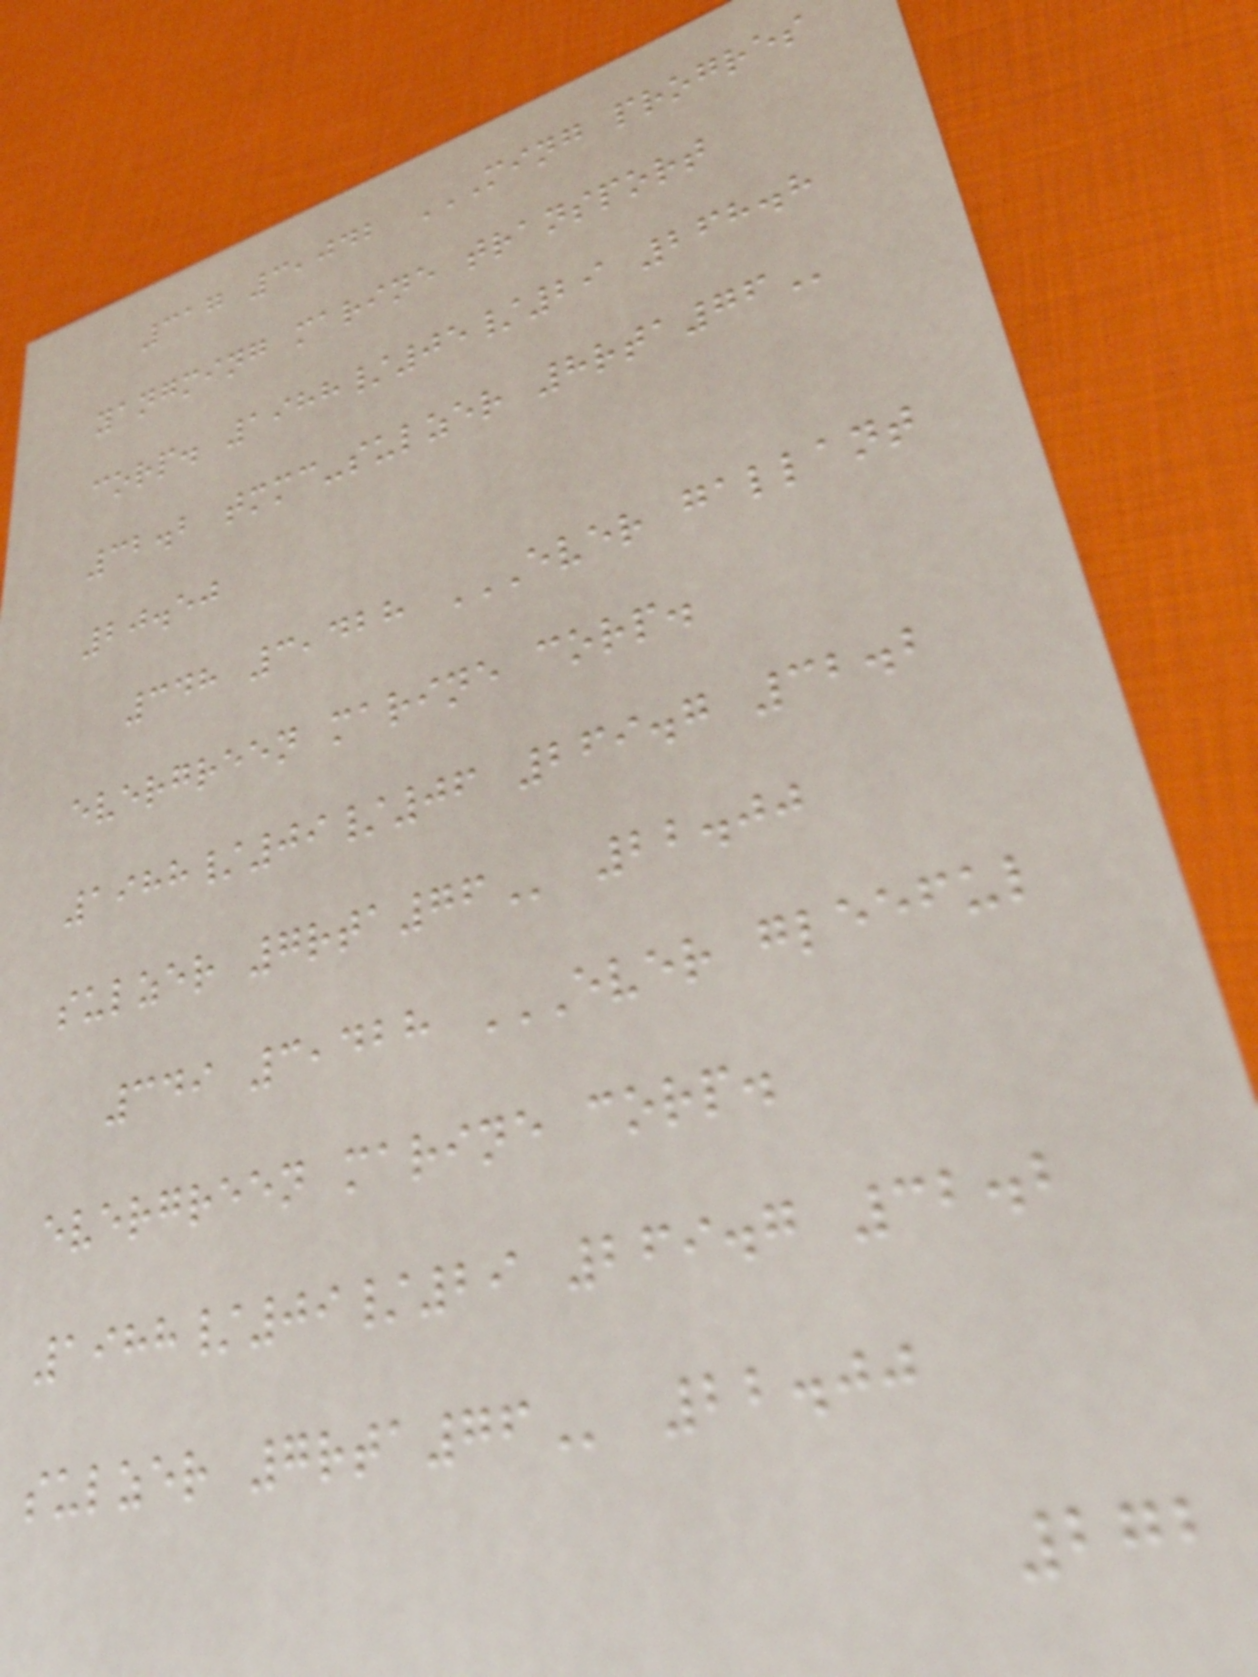317 3,042 MING PROGRES
yangming marine transport
corp. 1988/05/29 268.8
32.2 tmmc-sulzer
20.50
348 3,428 EVER GALLANT
evergreen marine corp.
1988/09/06 269.7 32.2
sulzer
349 3,428 EVER GLEEFUL
evergreen marine corp.
1988/09/29 269.7 32.2
sulzer
272
